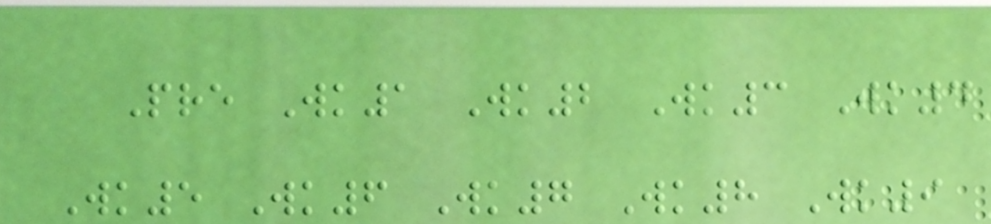Pre Wk1 Wk2 Wk3 Wk4
Wk5 Wk6 Wk7 Wk8 Wk9
